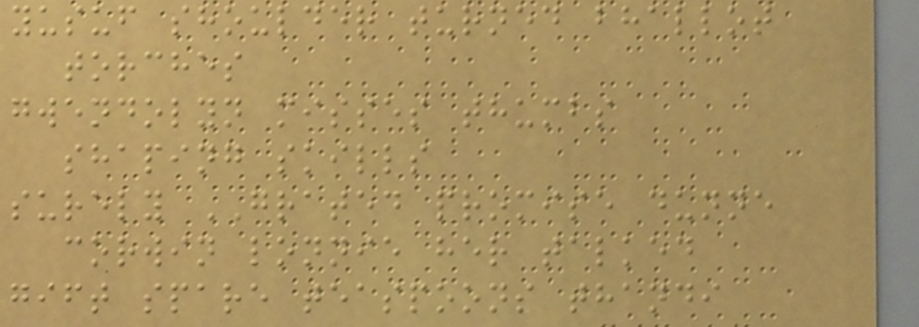yusuf shoulder turned bhallot
torches
gwendolyn misses thumbs
shaping skills
surely GRATED promise dunne
corwin lonnie her talked
gift spare teaspoons thandi
